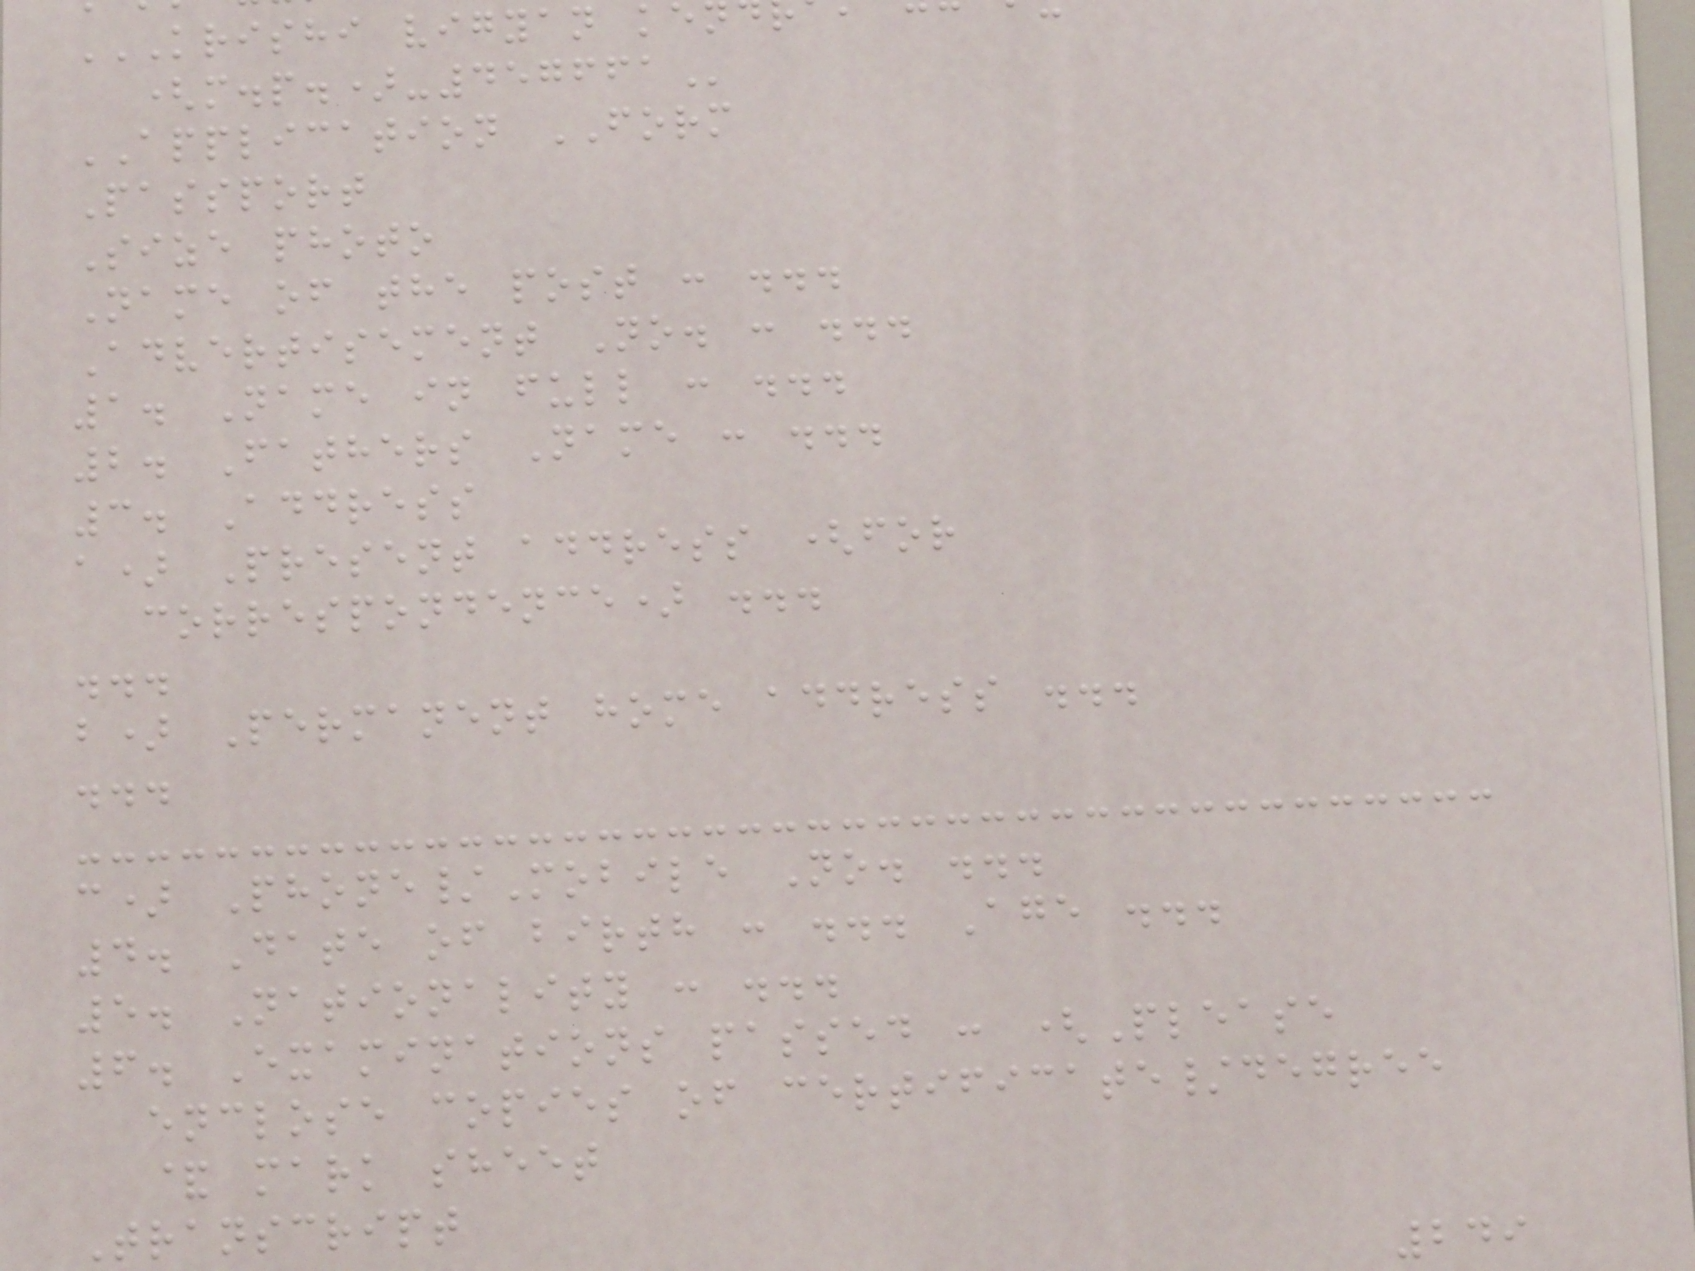APPLICATION FORM
Passport
Size photo
Name of the post : ...
Advertisement No. : ...
1. Name in full : ...
2. Fathers Name : ...
3. Address
a) Present address (for
correspondence) ...
...
b) Permanent home address ...
...
c) Phone/Mobile No. ...
4. Date of birth : ... Age ...
5. Nationality : ...
6. Examinations passed : (Please
enclose copies of certificate/degree
& mark sheet
Transcript
249
